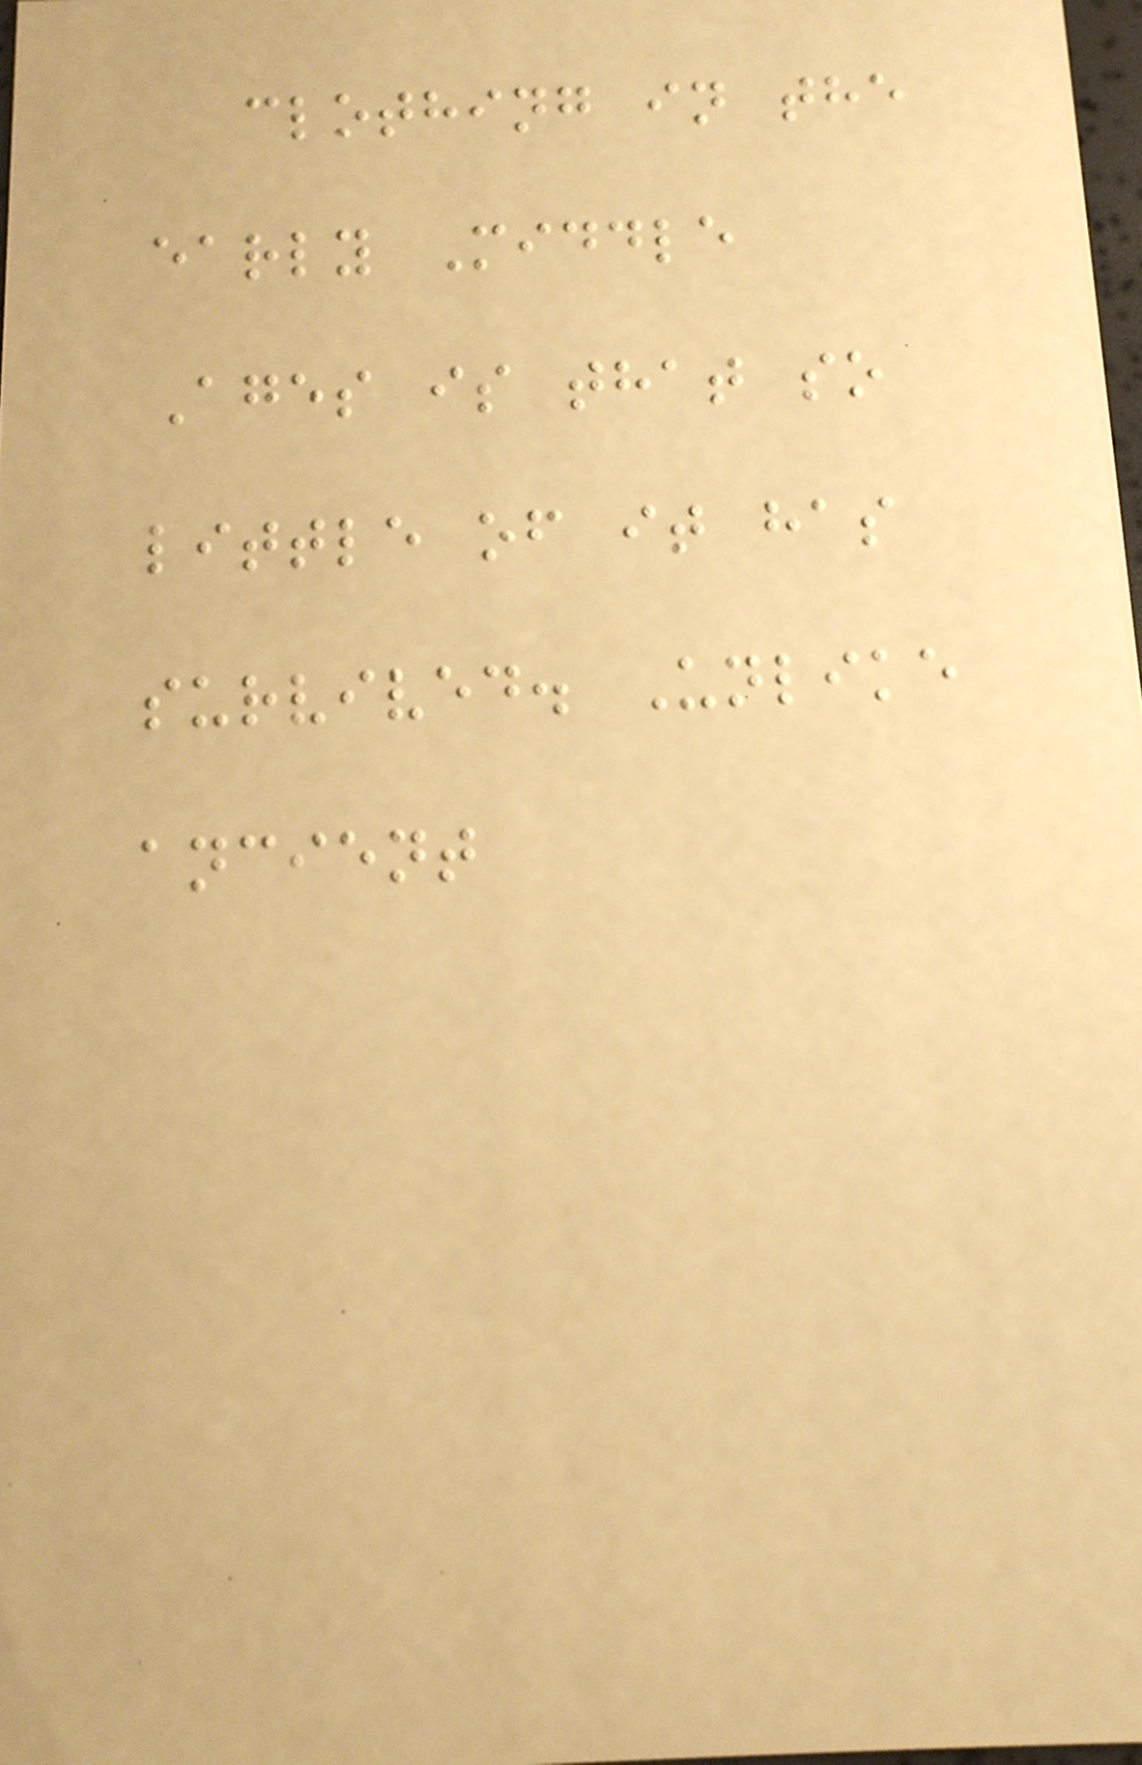clothing in the
early Middle
Ages is that so
little of it has
survived. Unlike
ancient
